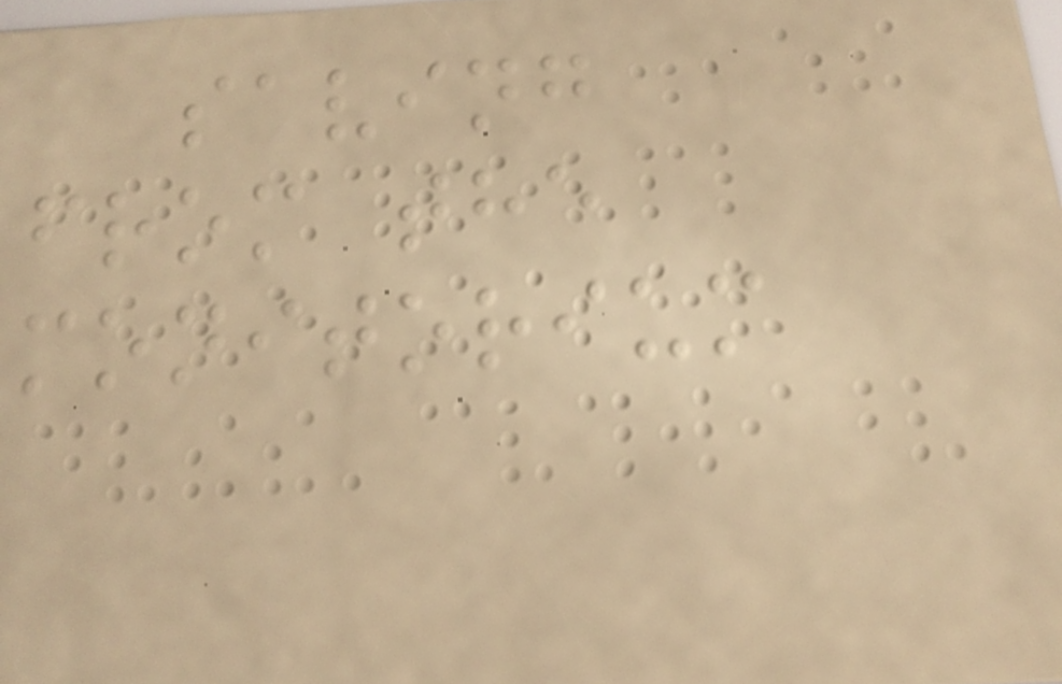saving
from the
monitorium
